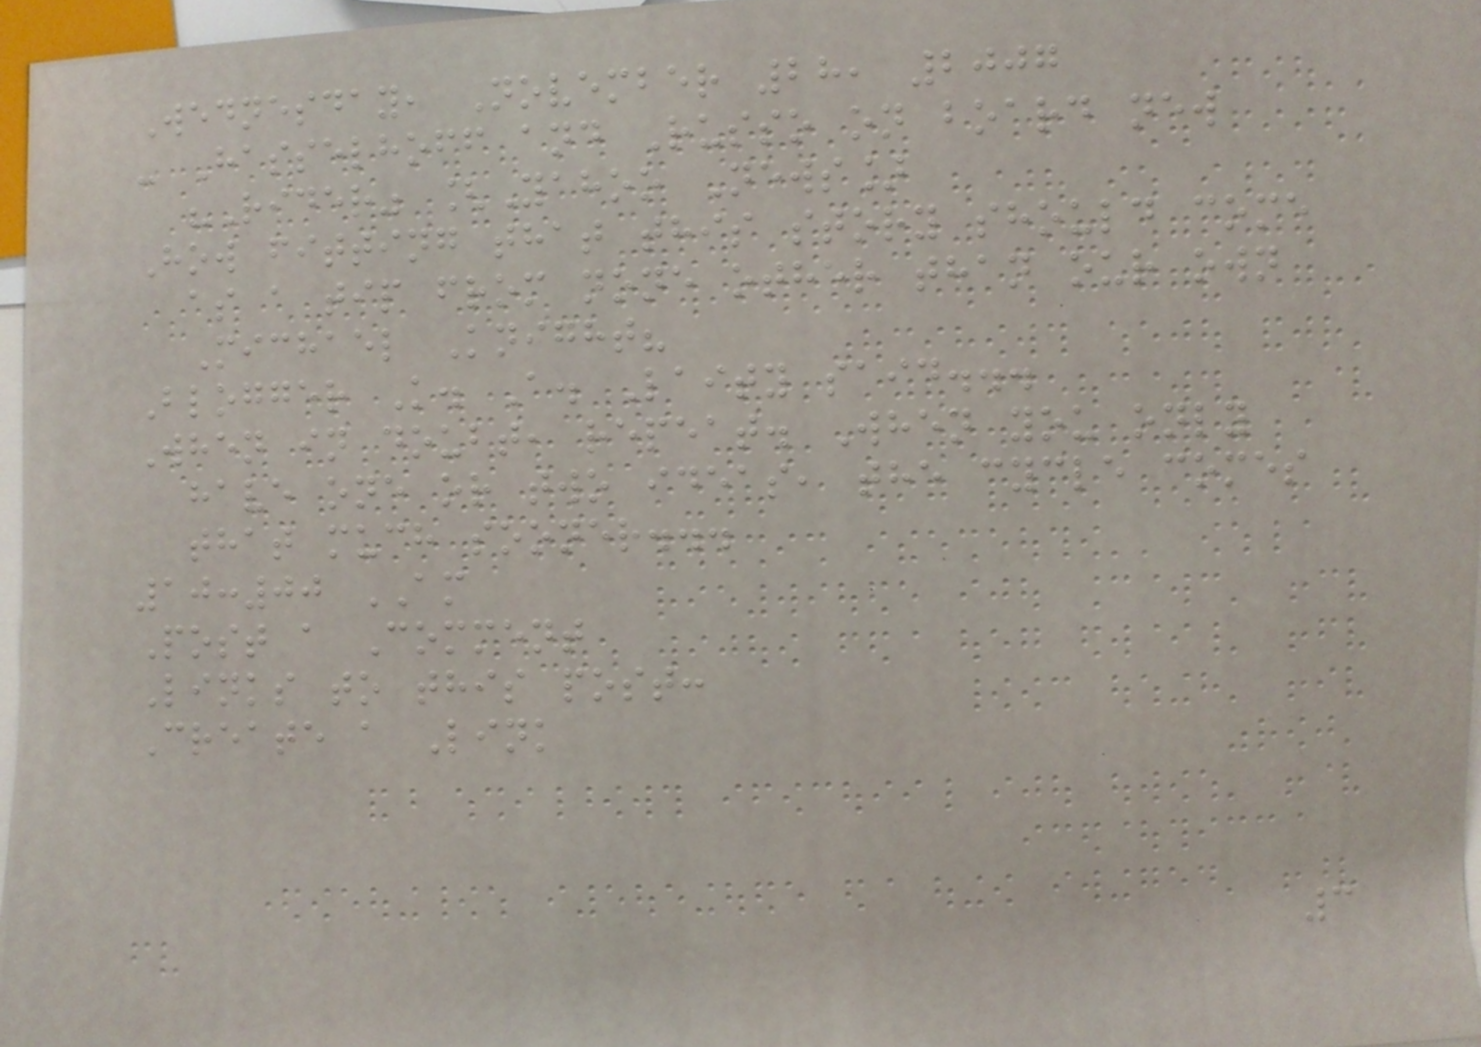Wednesday, November 28, 2007
- Hasselhoff and Russo on board new
"Rider" [Yahoo News]
How fitting that this story should come
as a tip from none other than our own
Michael Knight?
Blogger K. A. Laity said...
When in doubt, repeat. When you only
have one or two ideas, the cycle comes
that much sooner...
10:00 AM
Post a Comment
Links to this post:
Create a Link
3
